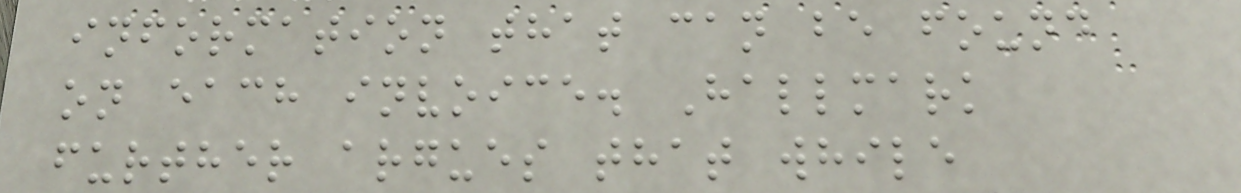information that can be found
on each invoice. Hallmark
further argues that while
